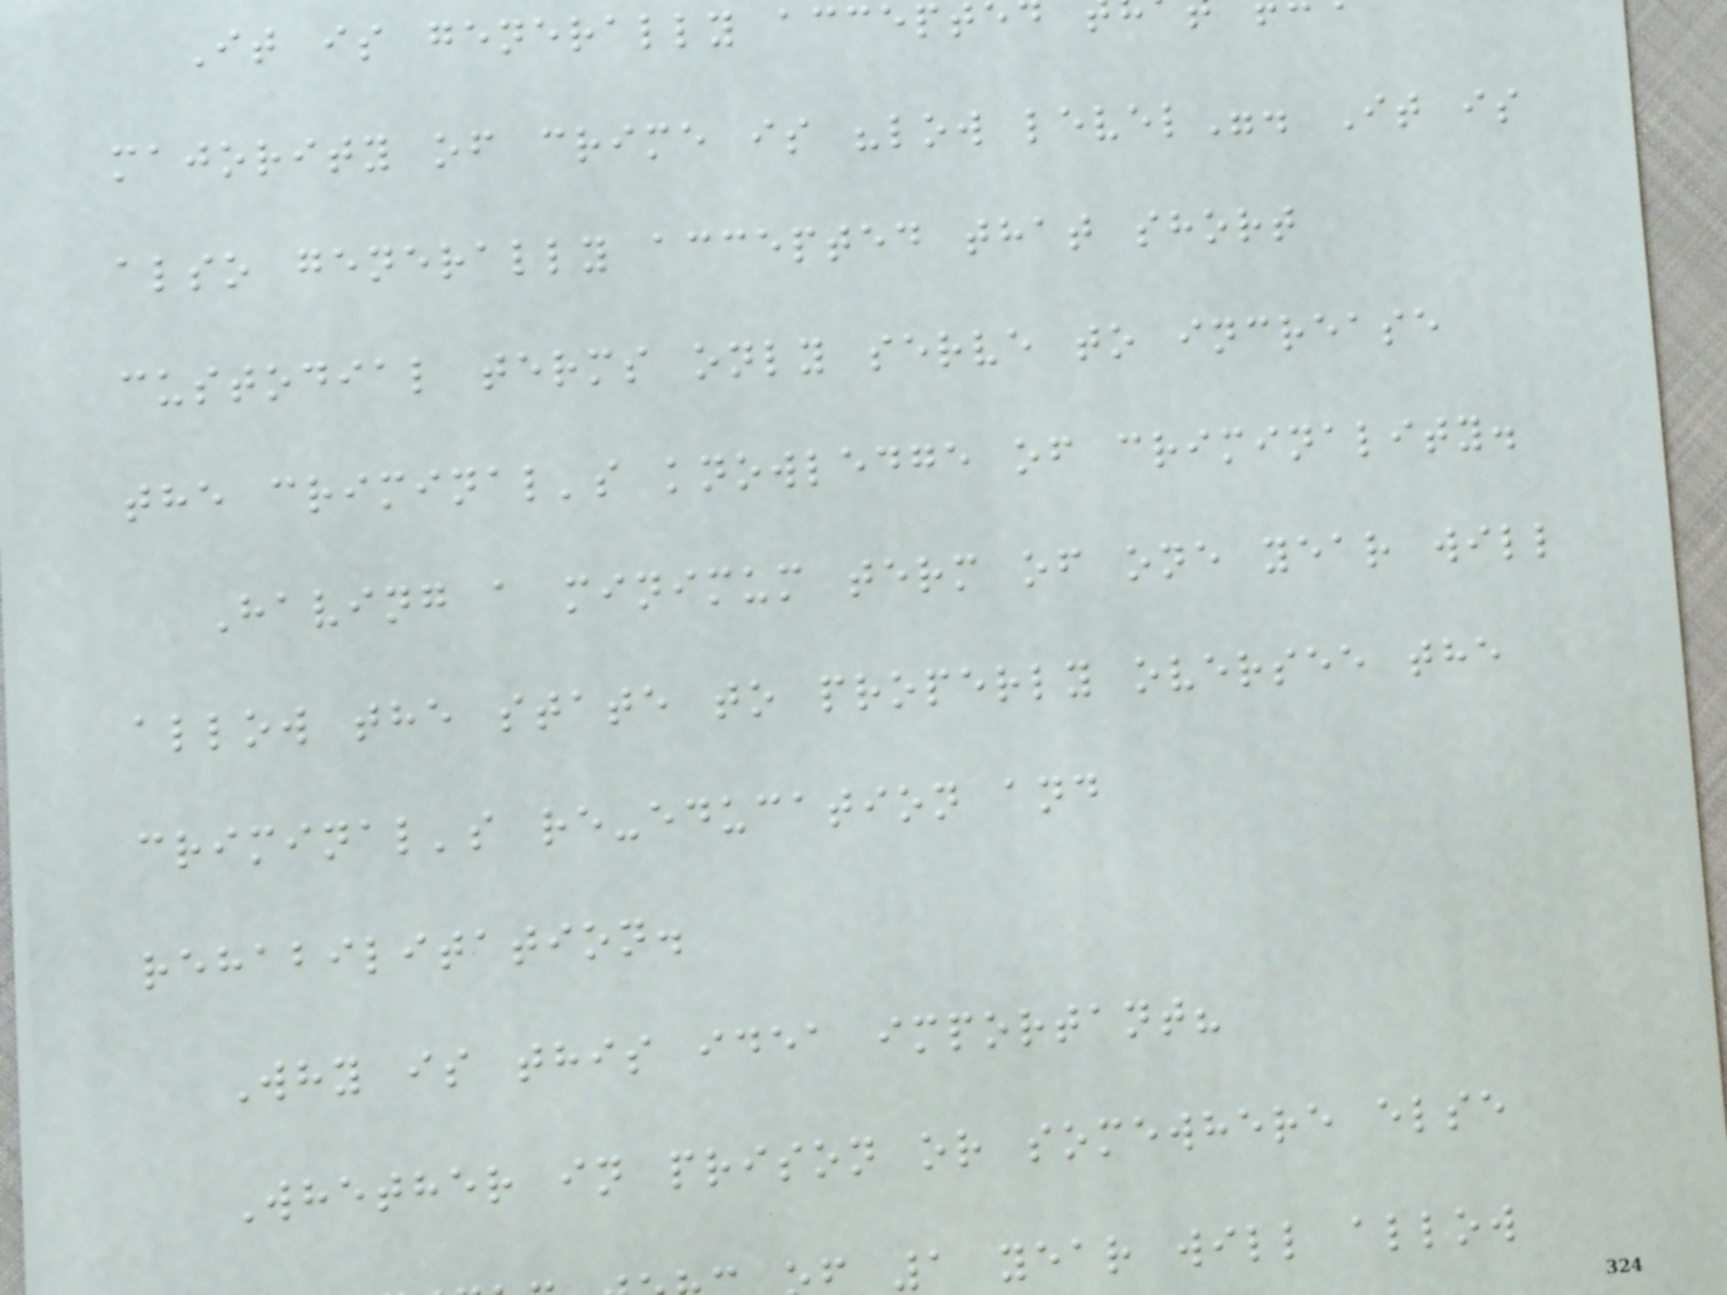It is generally accept
majority of crime is "low level". It is
also generally accepted that short
custodial terms only serve to increase
the criminal's knowledge of criminality.
Having a minimum term of one year will
allow the state to properly oversee the
criminal's re-education and
rehabilitation.
Why is this idea important?
Whether in prison or somewhere else
1 year will allow
